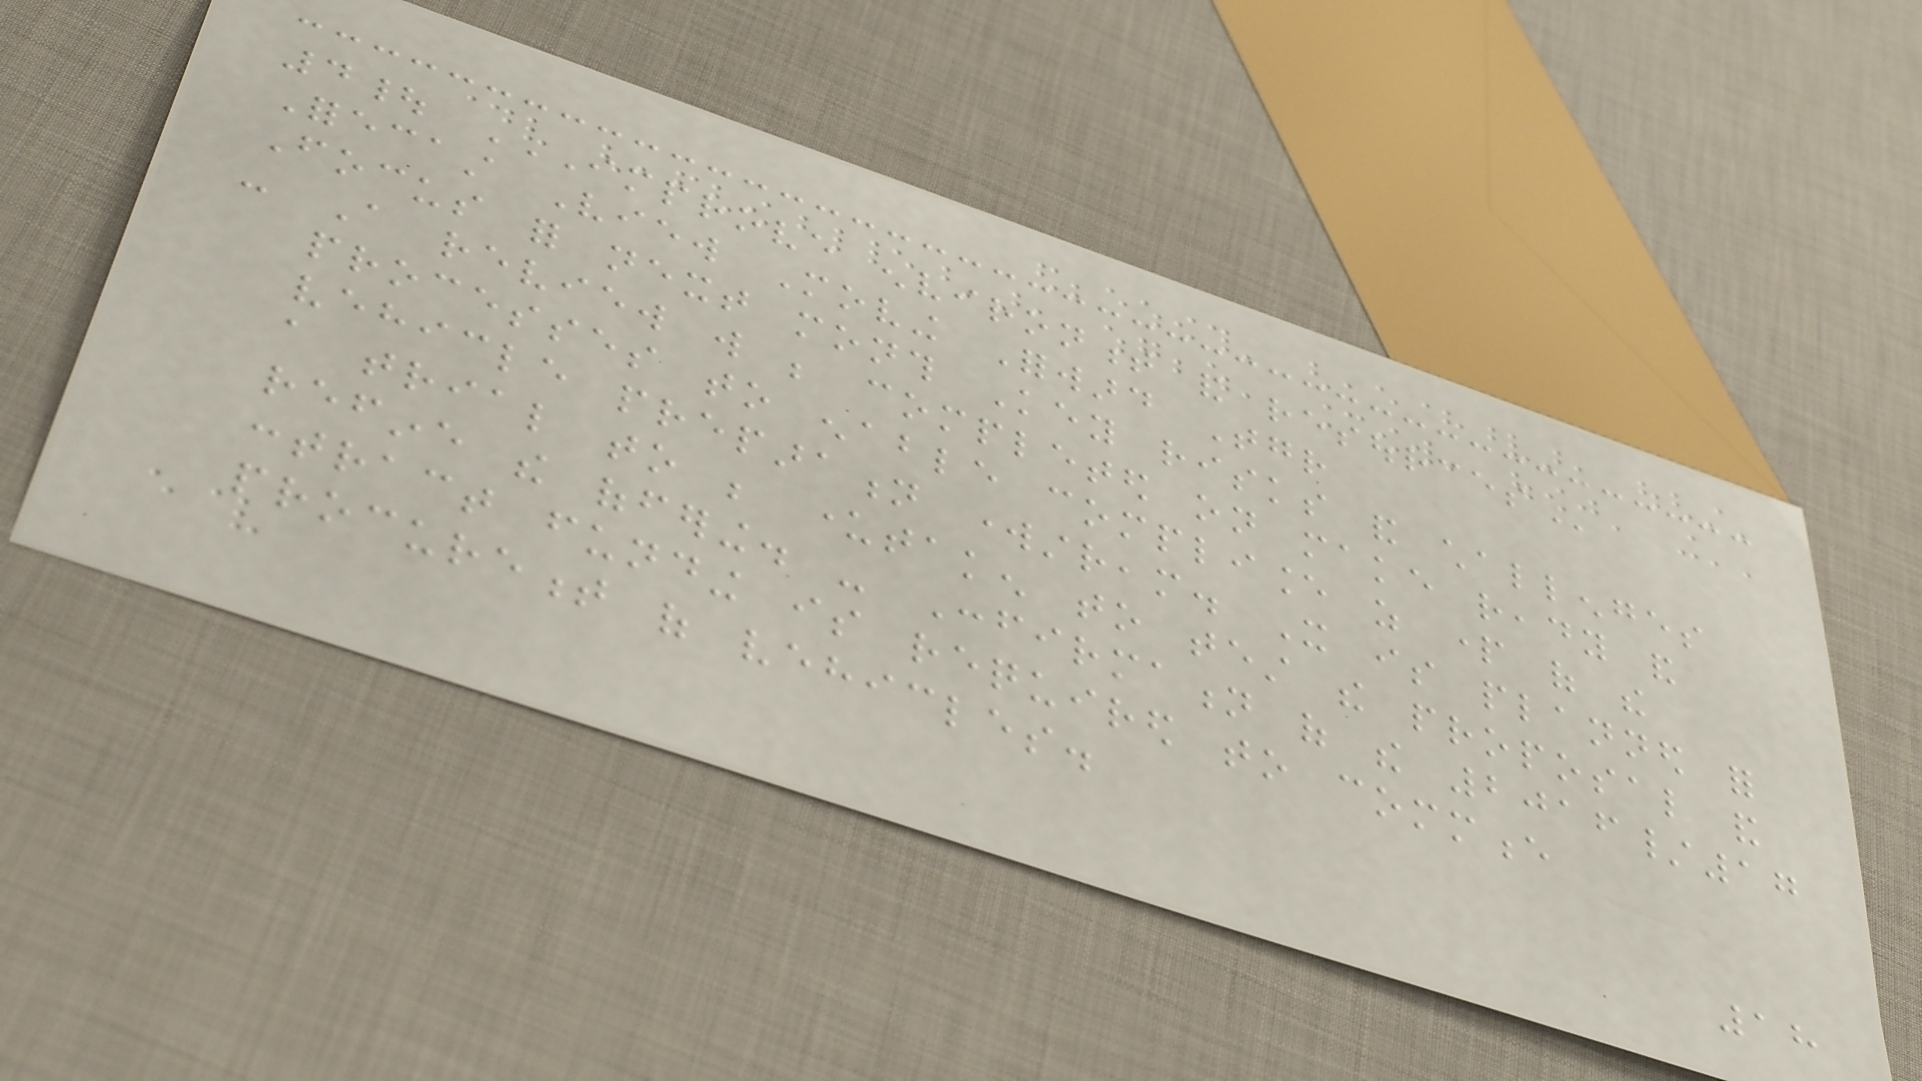4| IMPROVE ENVIRONMENT AND RESOURCES
Forecast View Moving Forward Together
Focus for next month Key risks and challenges
- A review will be completed on make ready and
processes to enable compliance as part of the
vehicle preparation workstream. It is planned for
a trial to be undertaken to test the proposal and
refine the offering. - Confirmation of the 2016/17
contract funding is required to commence
procurement of vehicles.
18
